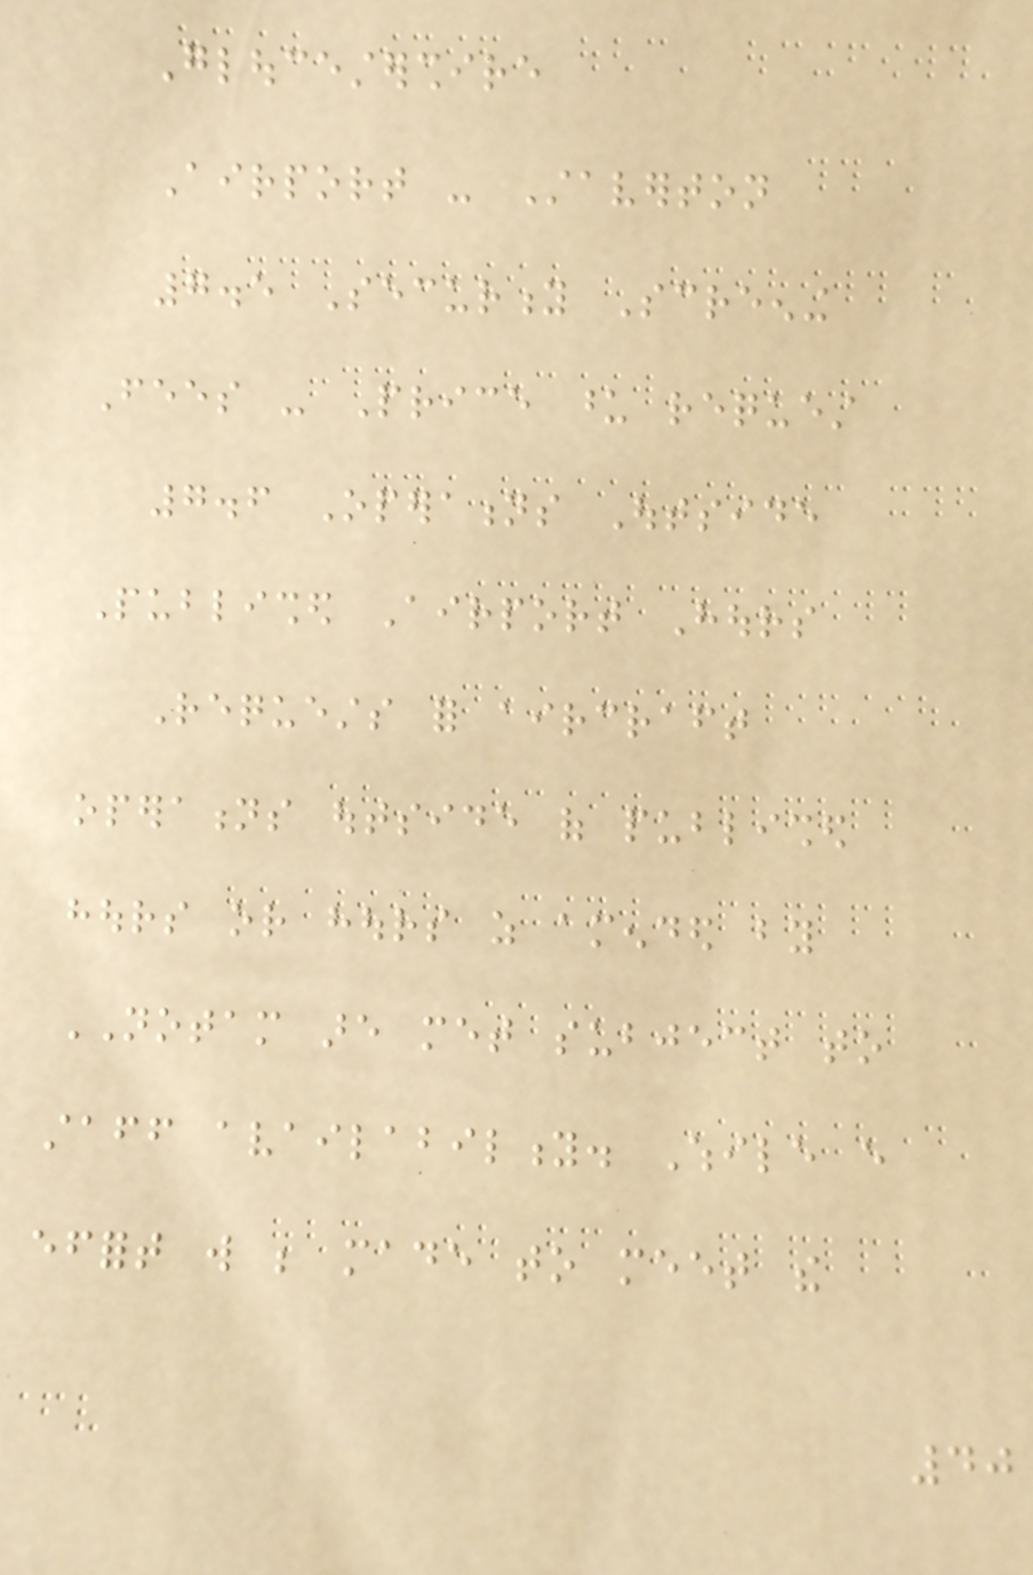Gloucestershire
Airport - Staverton
7.5 Security Screening
Fees - Price upon request
7.6 Operations Outside
Published Airport Hours
Requests for aircraft
operations outside of published
hours or hours as amended by
NOTAM are met subject to
staff availability. While every
effort will be made to meet the
40
